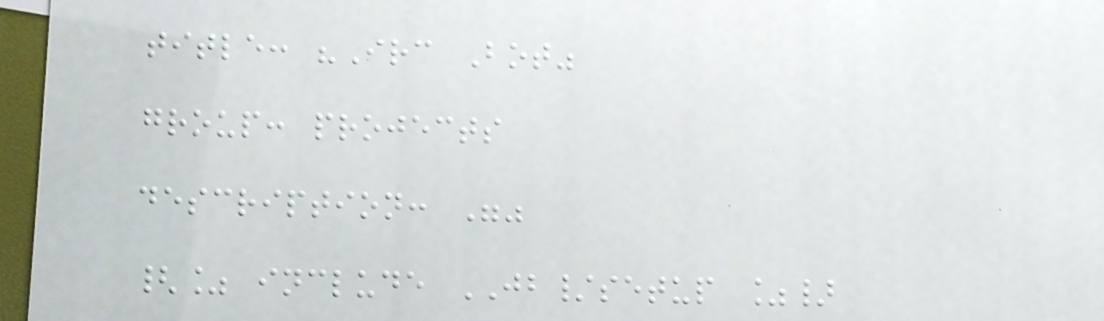title: "Irc Bot"
group: projects
description: ""
{% include JB/setup %}
